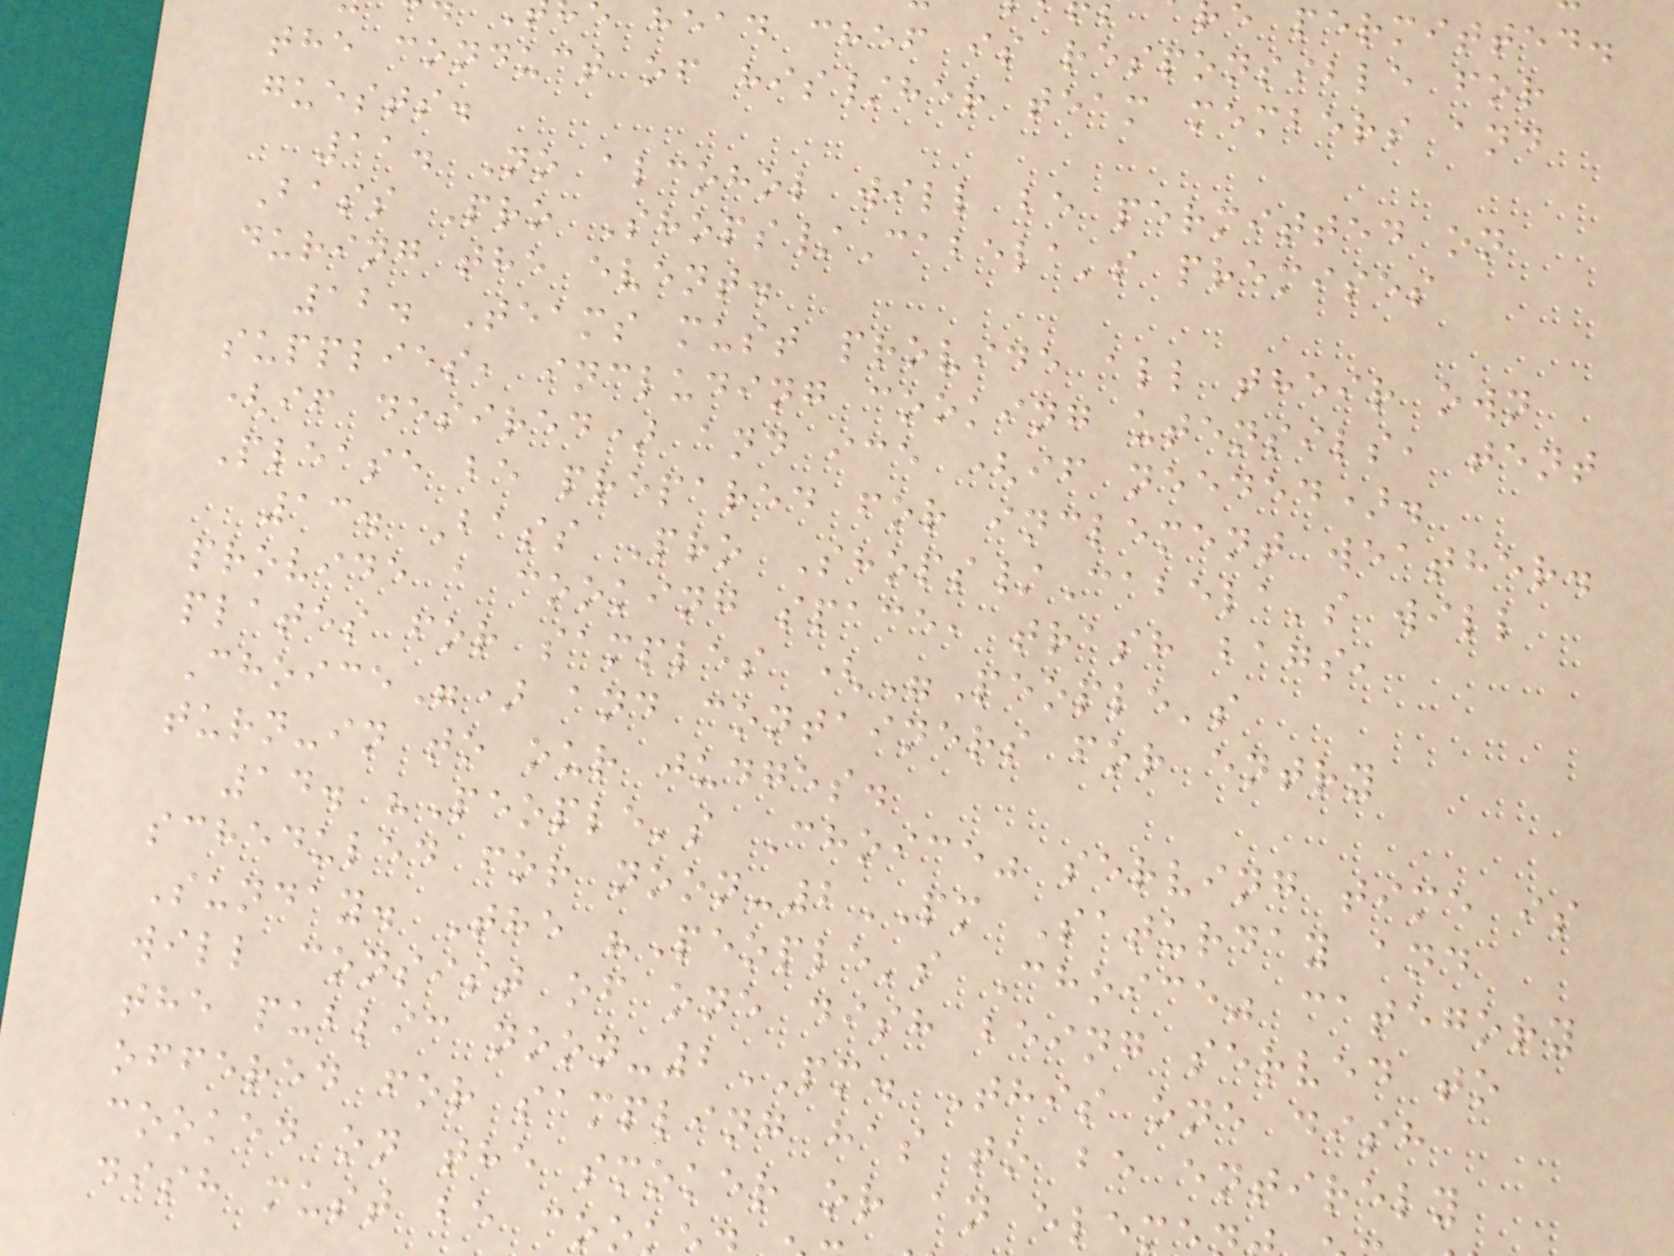e permitted.
e head chef is responsible for
the conduct of his/her team members and
guests.
11. No alcohol will be permitted on
Bass Pro Shops/Cabela's premises
during the event.
12. Teams must provide all their own
supplies, including cooking utensils, tent
(if desired) and ice (if needed).
Please be prepared for inclement weather.
13. Bass Pro Shops/Cabela's will
provide a cooking space, trash bags,
plates for samples ("People's
Choice") and containers for entry
turn-in to our judges.
14. "People's Choice" serving time is
scheduled for noon-2PM Saturday and
Sunday. The "People's Choice" category
will consist of one dish being served to
the public noon-2PM. This one dish
offered for sampling has to be entirely
cooked on the smoker or an elem
dish must be coo
